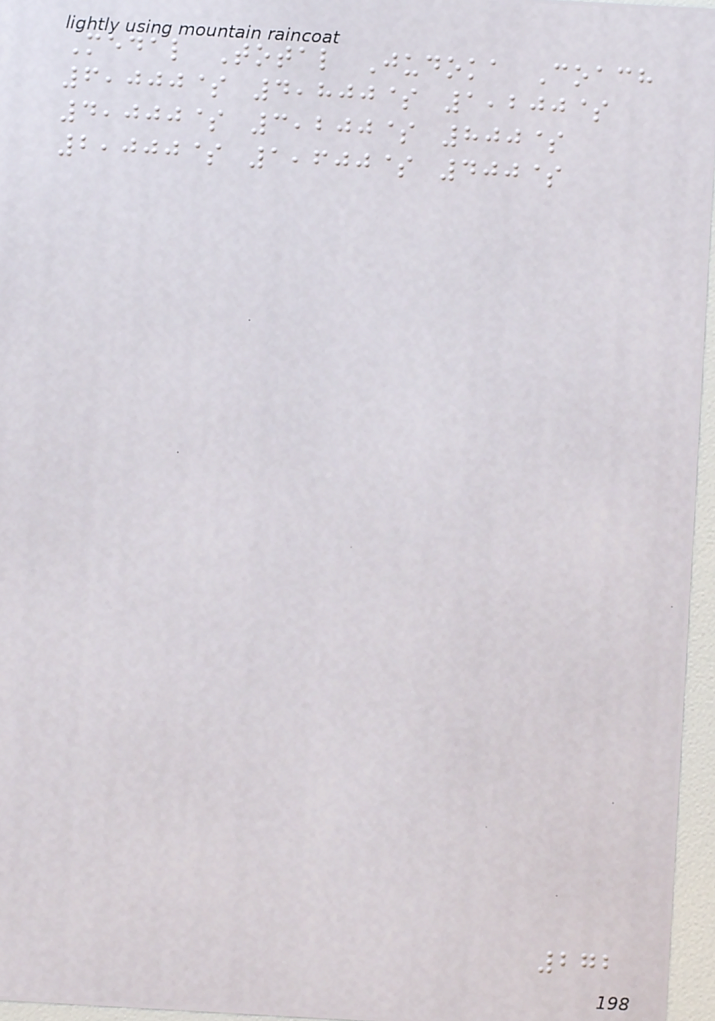Medal Total Judoka Coach
6,000$ 4,800$ 1,200$
4,000$ 3,200$ 800$
2,000$ 1,600$ 400$
272
